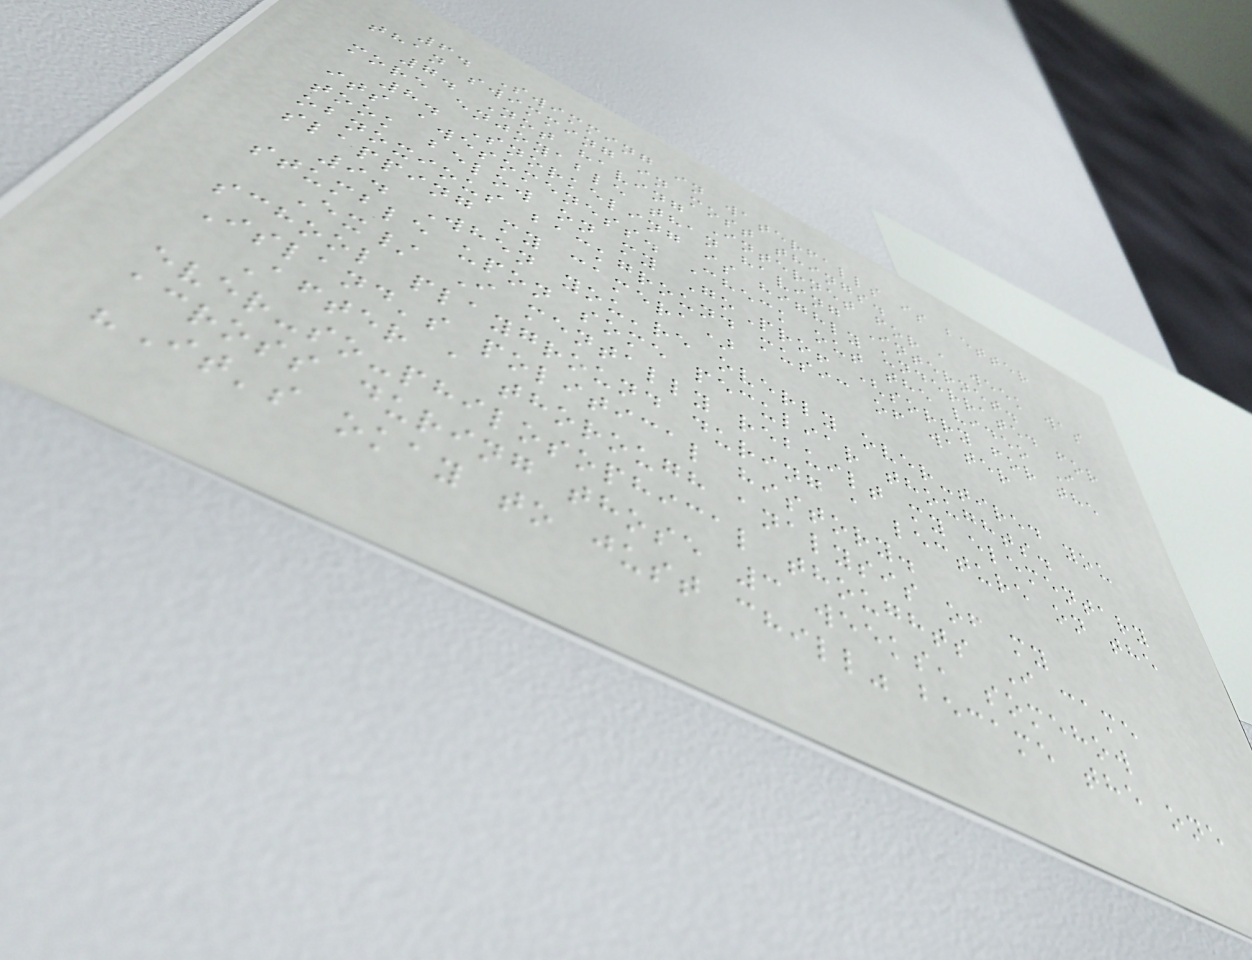6. Swimming in waterfalls is better
than swimming in most things.
7. Not having Internet for a week was
more enjoyable than having Internet.
8. Snorkeling is highly underrated for
its awesomeness. Check out the video I
took below on my GoPro! (sorry for the
obnoxious background music of water
slapping my camera)
9. When you're overly over-tired you
stumble upon some peculiar thoughts.
Ex/ I mentally rebuilt my elementary
school playground during a lecture on the
Island's political history.
After a thorough analysis of my
ever-so-philosophical thoughts I came
across during those 3 weeks, somehow
"It's okay to just chill" became the one
